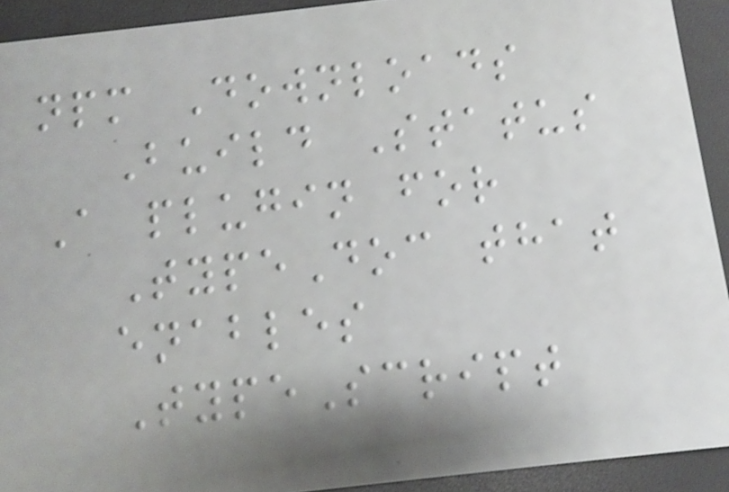npm Downloads
Build Status
A plugin for
TypeDoc that
enables
TypeScript
